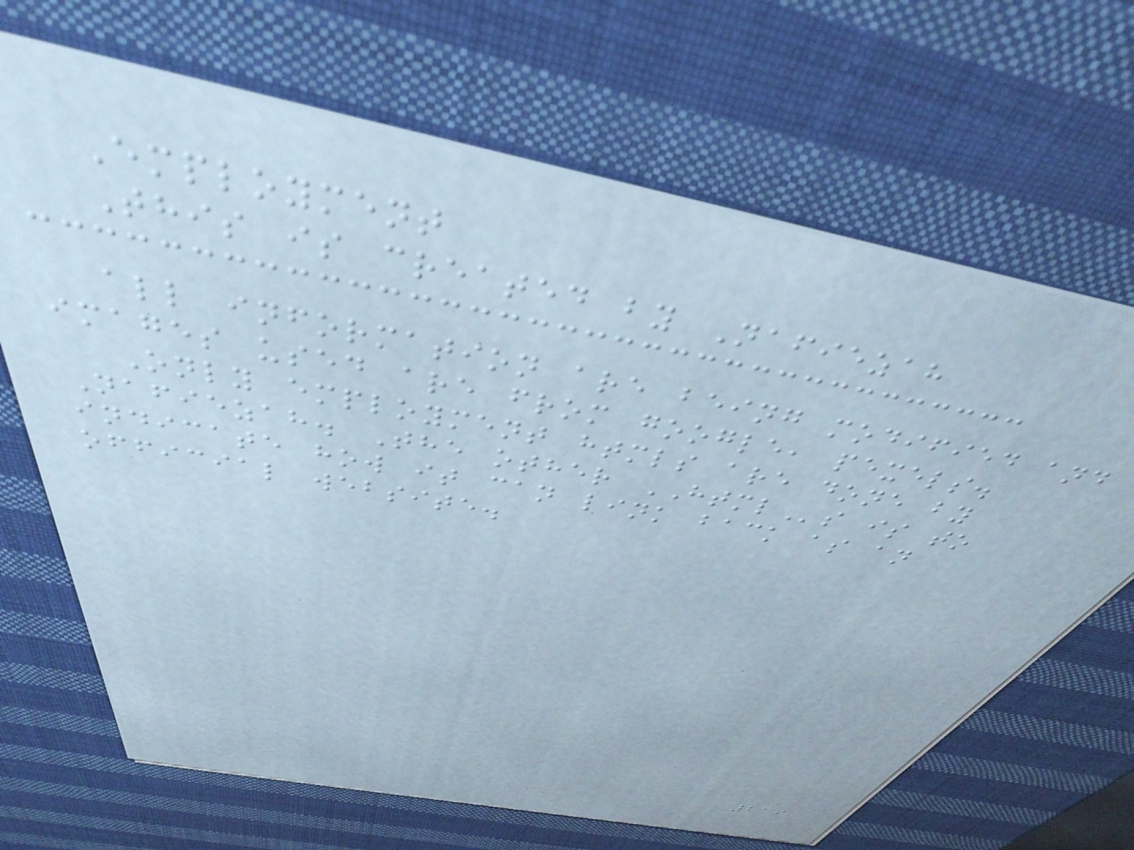Employment
This is created by Nafiezah
all information are being modified and
images used are from google, pexels.
Only employment htmls are done by
Nafiezah. The other HTMLs is to
indicate how it can link back as an
official website.
219
